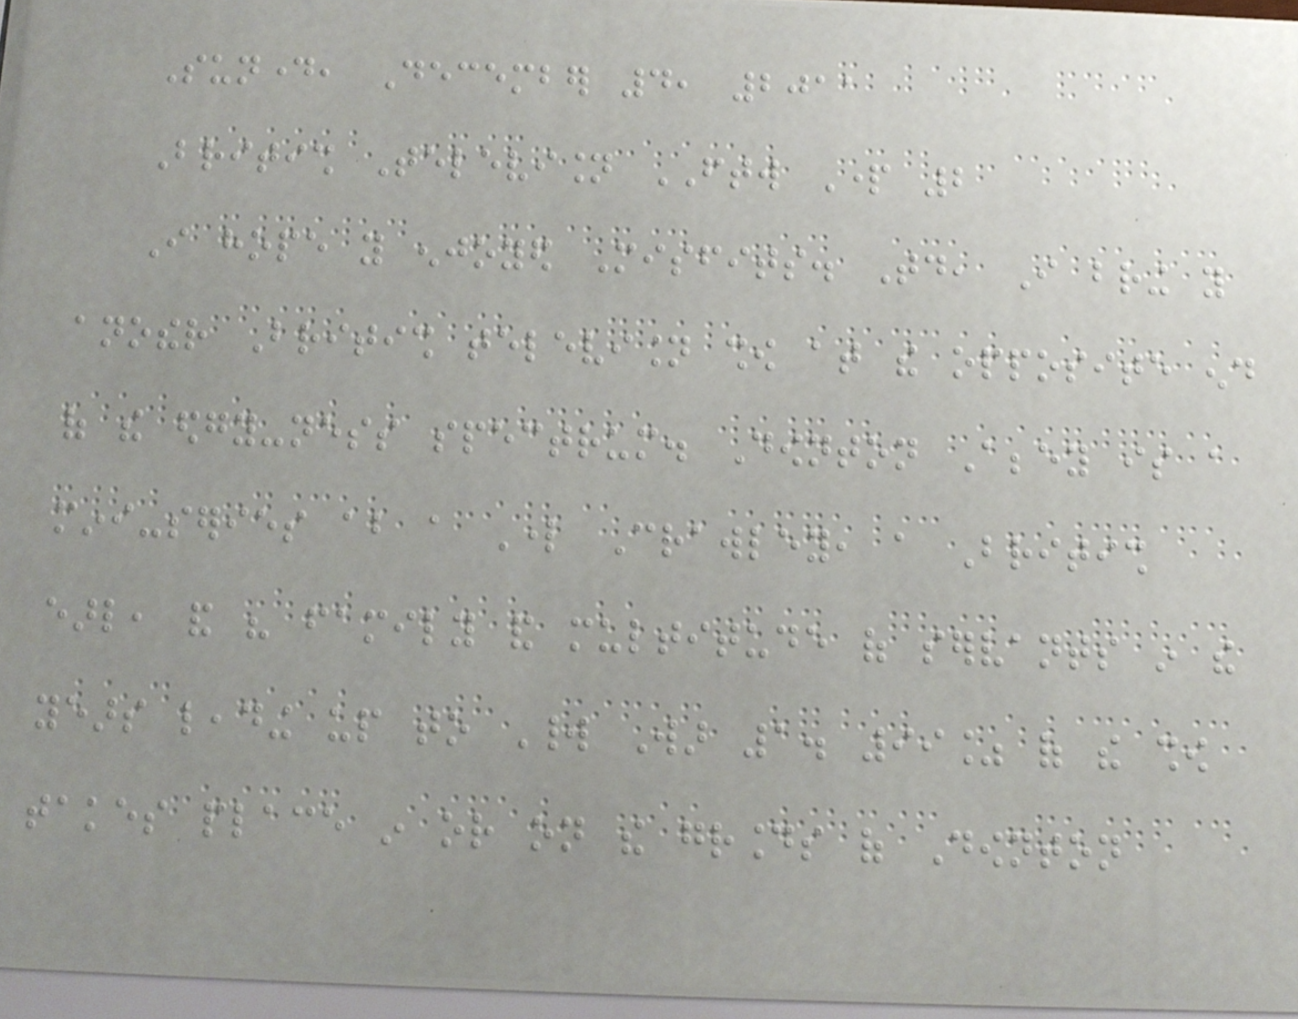Sunday, December 4, 2011
British Television FTW Part 2
I hope you enjoyed Misfits. Today, I bring you
another British television show at the opposite end
of the edgy-ness spectrum. Downton Abbey is a
mini-series about a Lord Crawley, a British
earl, and his family and multitude of servants in the
years leading up to World War 1. 99% of the show
takes place in or on the grounds of Downton
